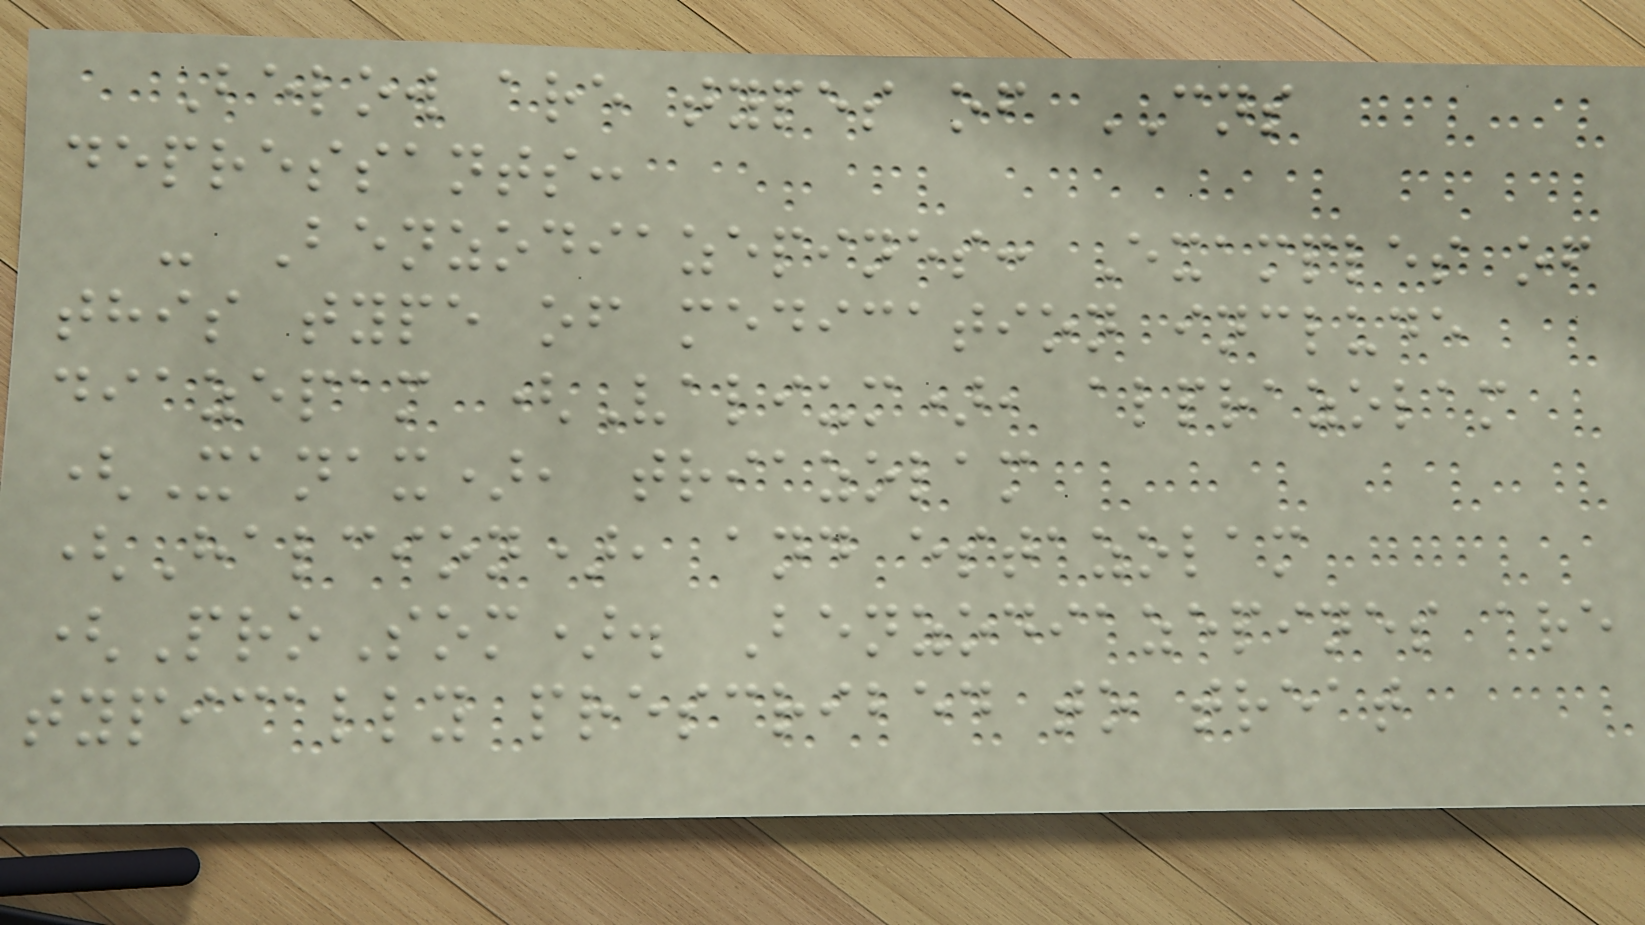Below are types of CNS
depressants:
- Benzodiazepines: Examples of
this type of medication include
diazepam (Valium), alprazolam
(Xanax), triazolam
(Halcion), and estazolam
(ProSom). Benzodiazepines are
typically prescribed to treat
